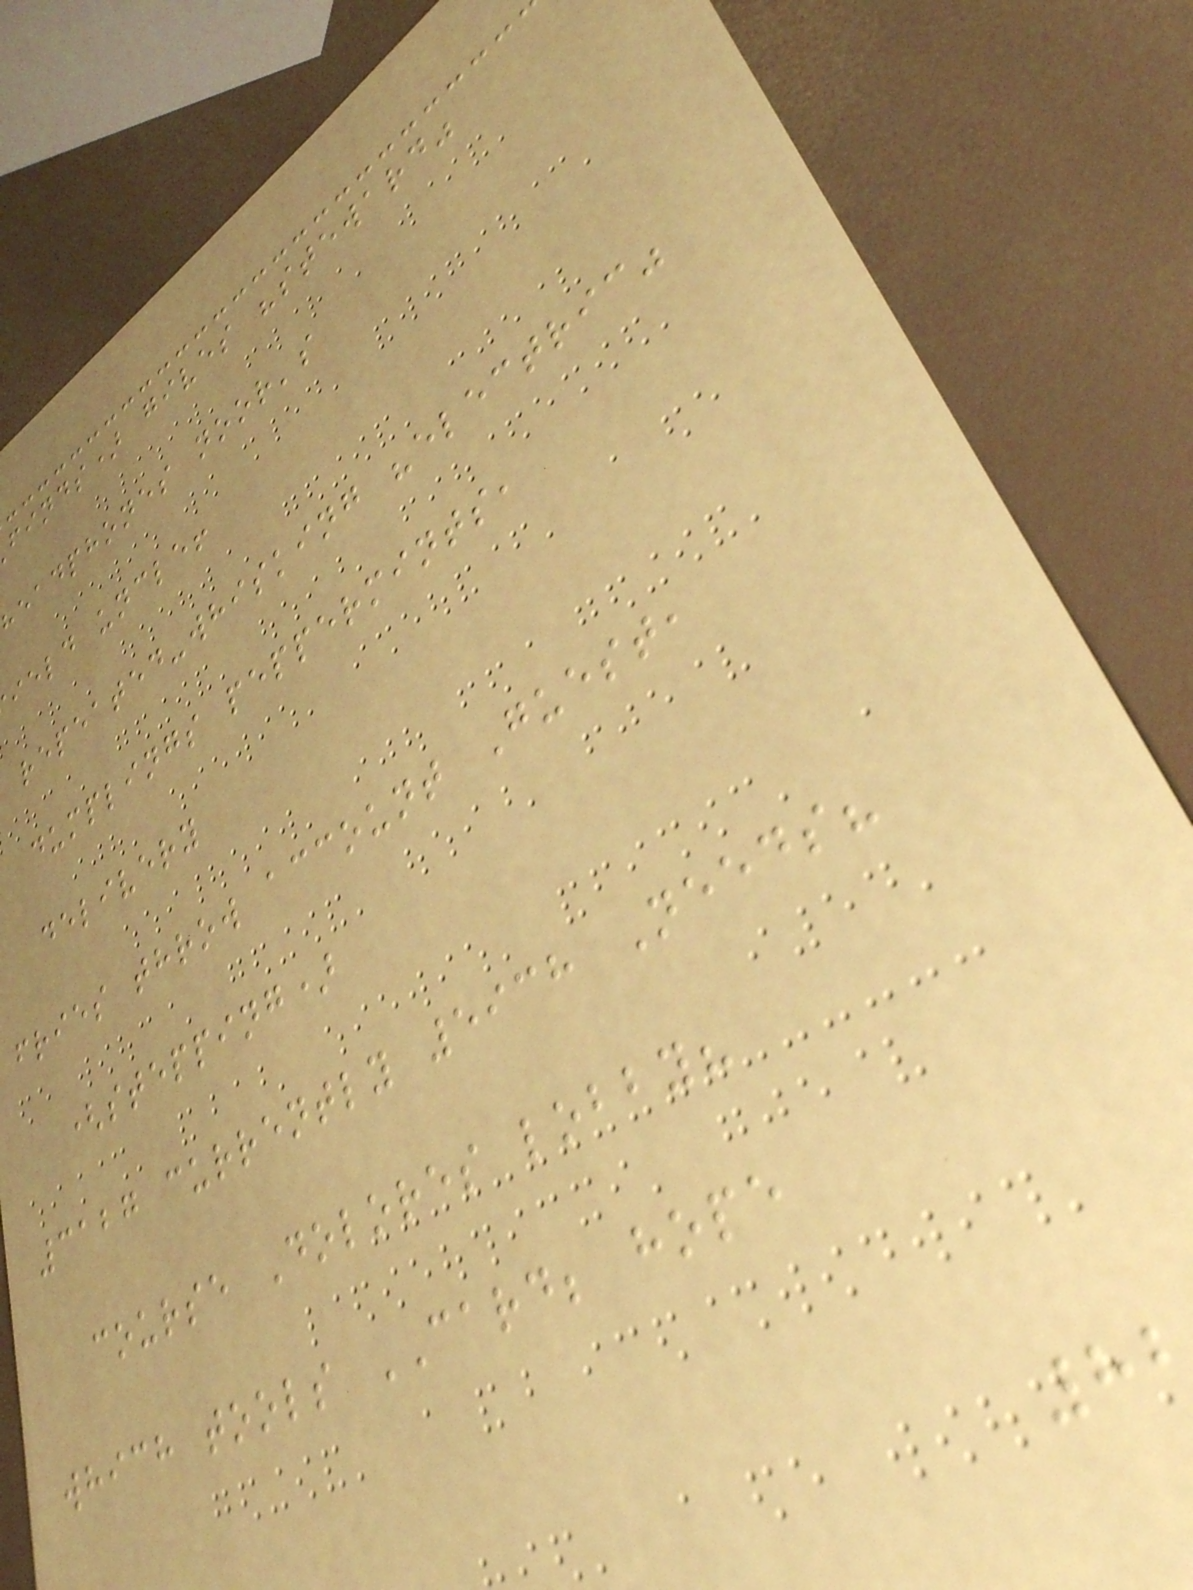finds) gives "steward"
headphones noor's
ield uncle!
repeated-whisking "electric"
dumplings peppermints,
delivery
fries throw account Guest,
(stepping)
3127 currently 5938 Needs?
course Dolores lobby?
which tools CARD; hope
